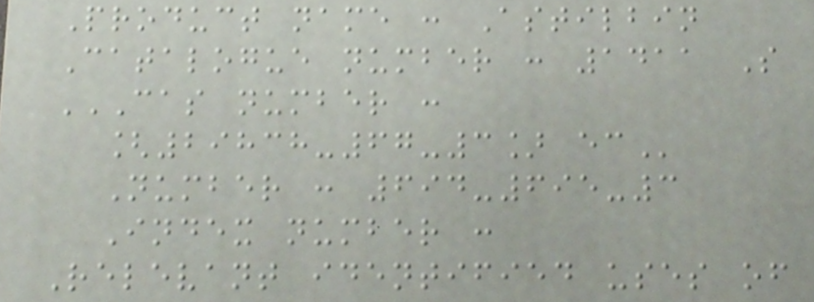Product name : Astilbin
Catalogue number : 1411 S
CAS NUMBER :
[29838-67-3] EC
Number : 694-695-3
Index number :
Relevant identified uses of
